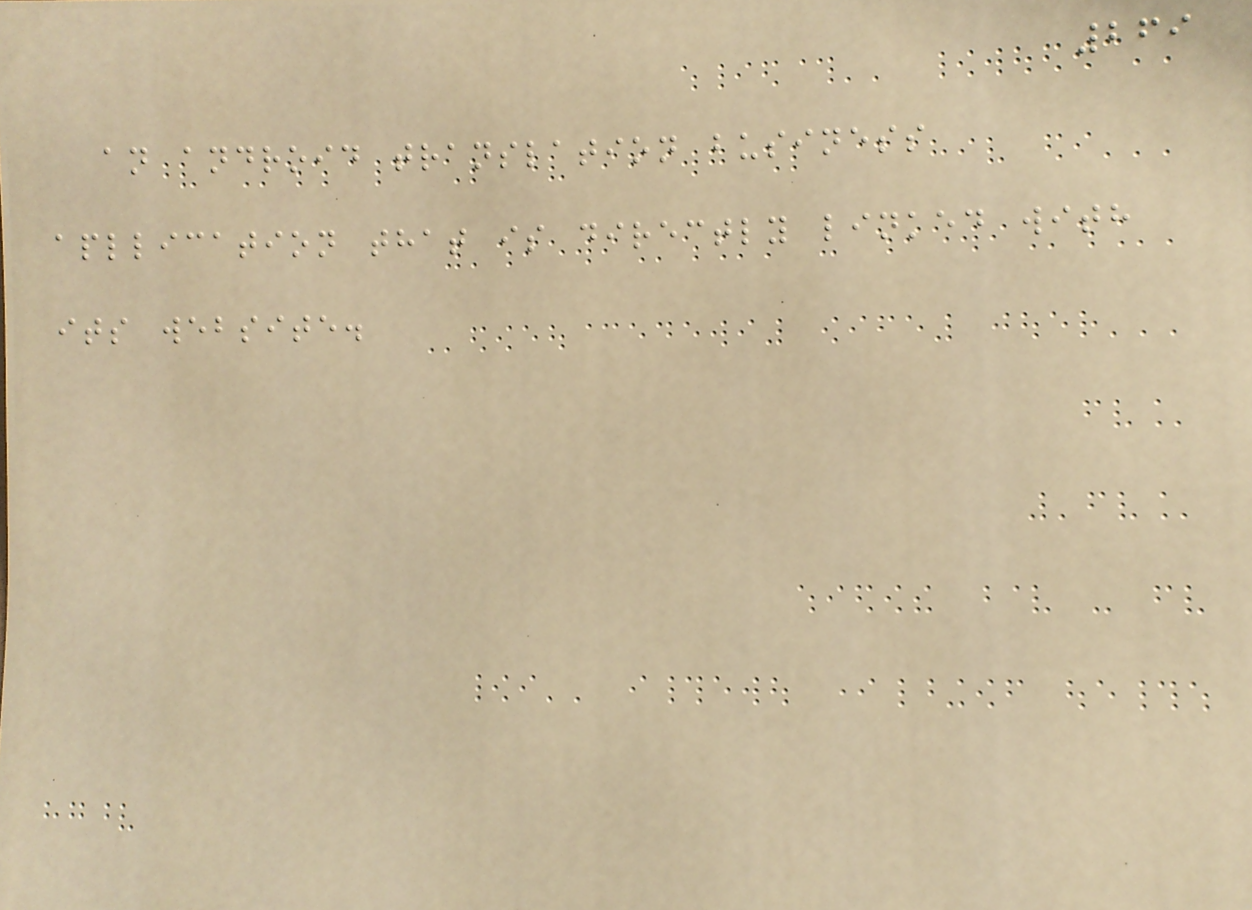269
an android translation business
apllication that is directly linked with
its website.
